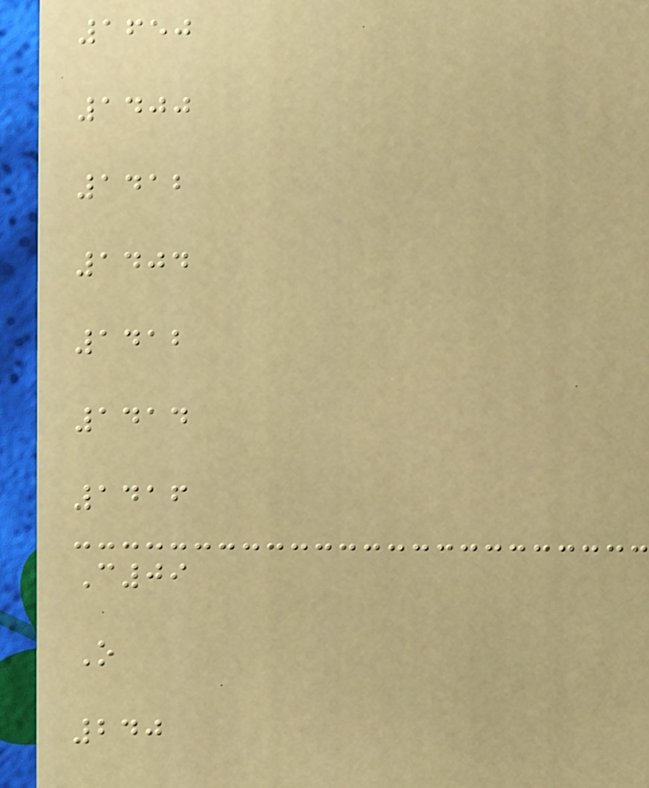1650
1400
1412
1404
1412
1414
1416
C09
O
240
